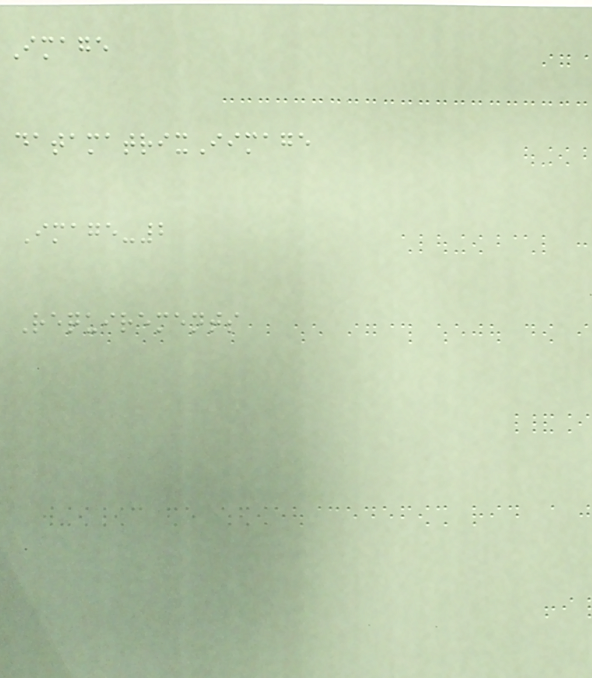Image
datamatrixIimage
Image-2
Requirements
